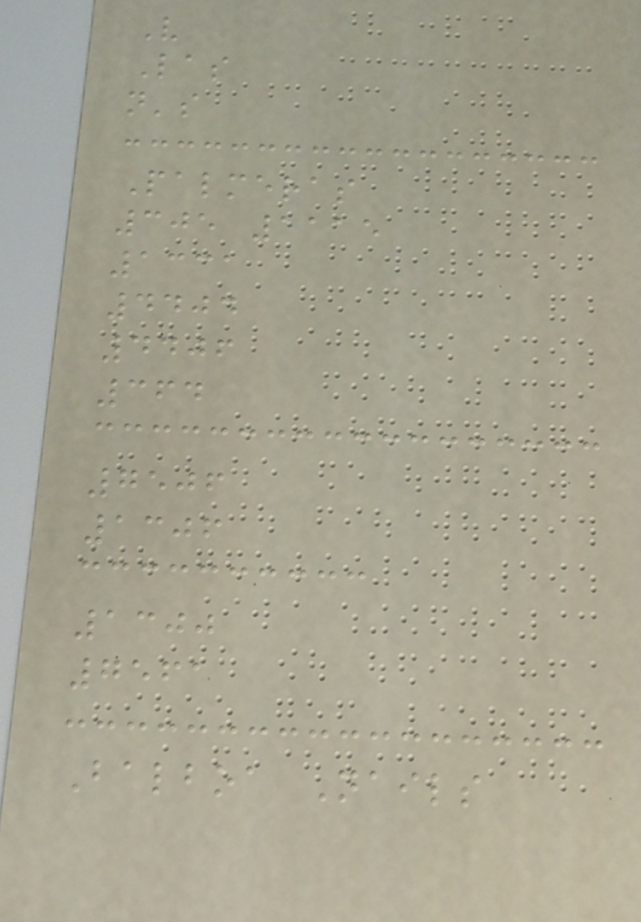V
Las
n's
Palmeras
305 1115
1331
4404
4406
364
7506
1306
1300
7561
Balboa Nails
